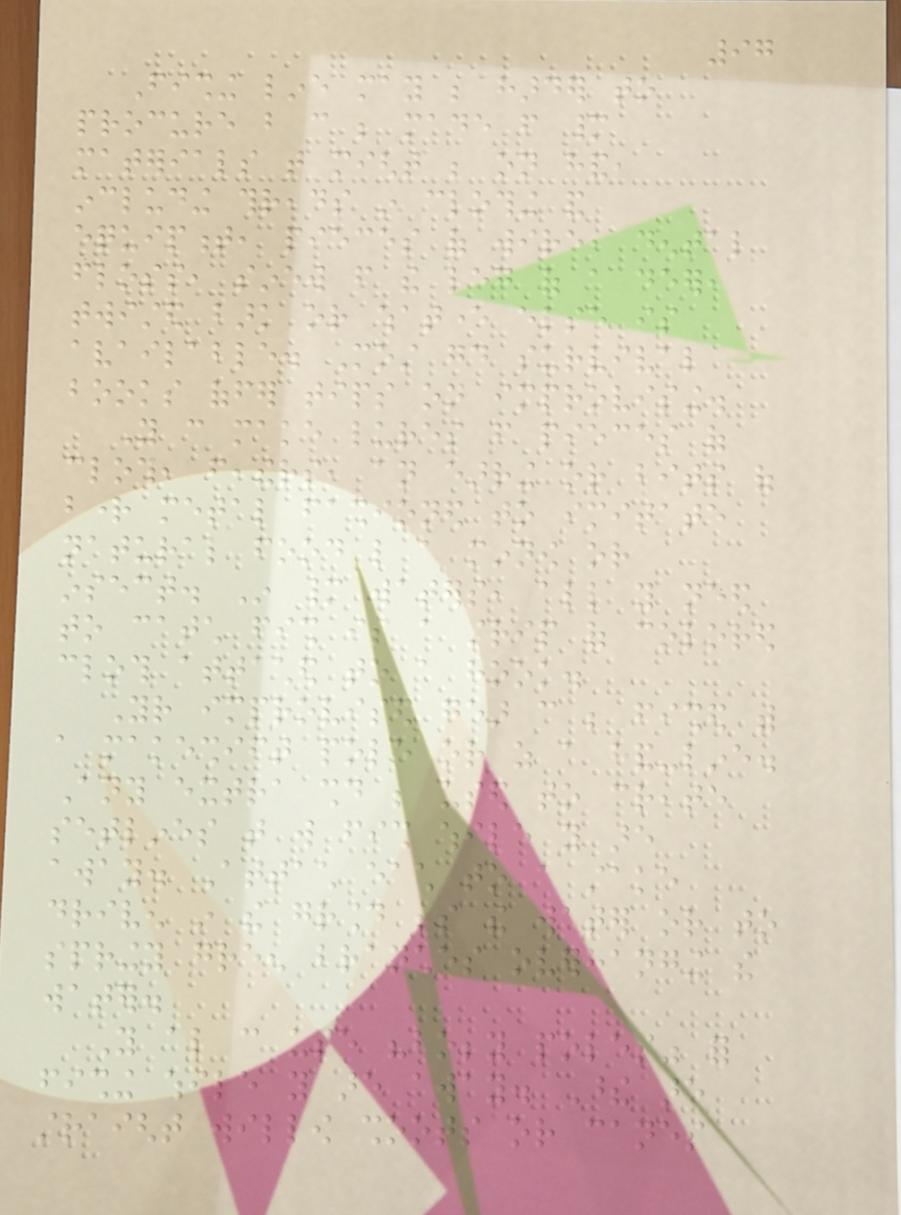97
Fishing line may be harder to
procure but can be made from many
materials that might be on hand,
including threads in clothing and
equipment, pieces of wire, dental
floss, sinew from the leg of a deer,
twisted bark or whatever else is
available. Most good survival
books offer tips on improvising.
You can make lures from pieces of
cloth, feathers, an earring or bits of
bright metal fashioned to imitate
natural food like a minnow or
insect. In many waters, all you need
to catch fish is a strip of colored
cloth attached to a hook.
Your improvised gear can be fished with
a makeshift pole or as a hand-line.
Any extra should be used to create
setlines that will fish while you are
away. Attach each to a stake
driven in the ground beside the water or to
springy green branches overhanging the
water.
You also can use "bobby poles" for
fishing while you are away. These are
straight willow shoots or canes
